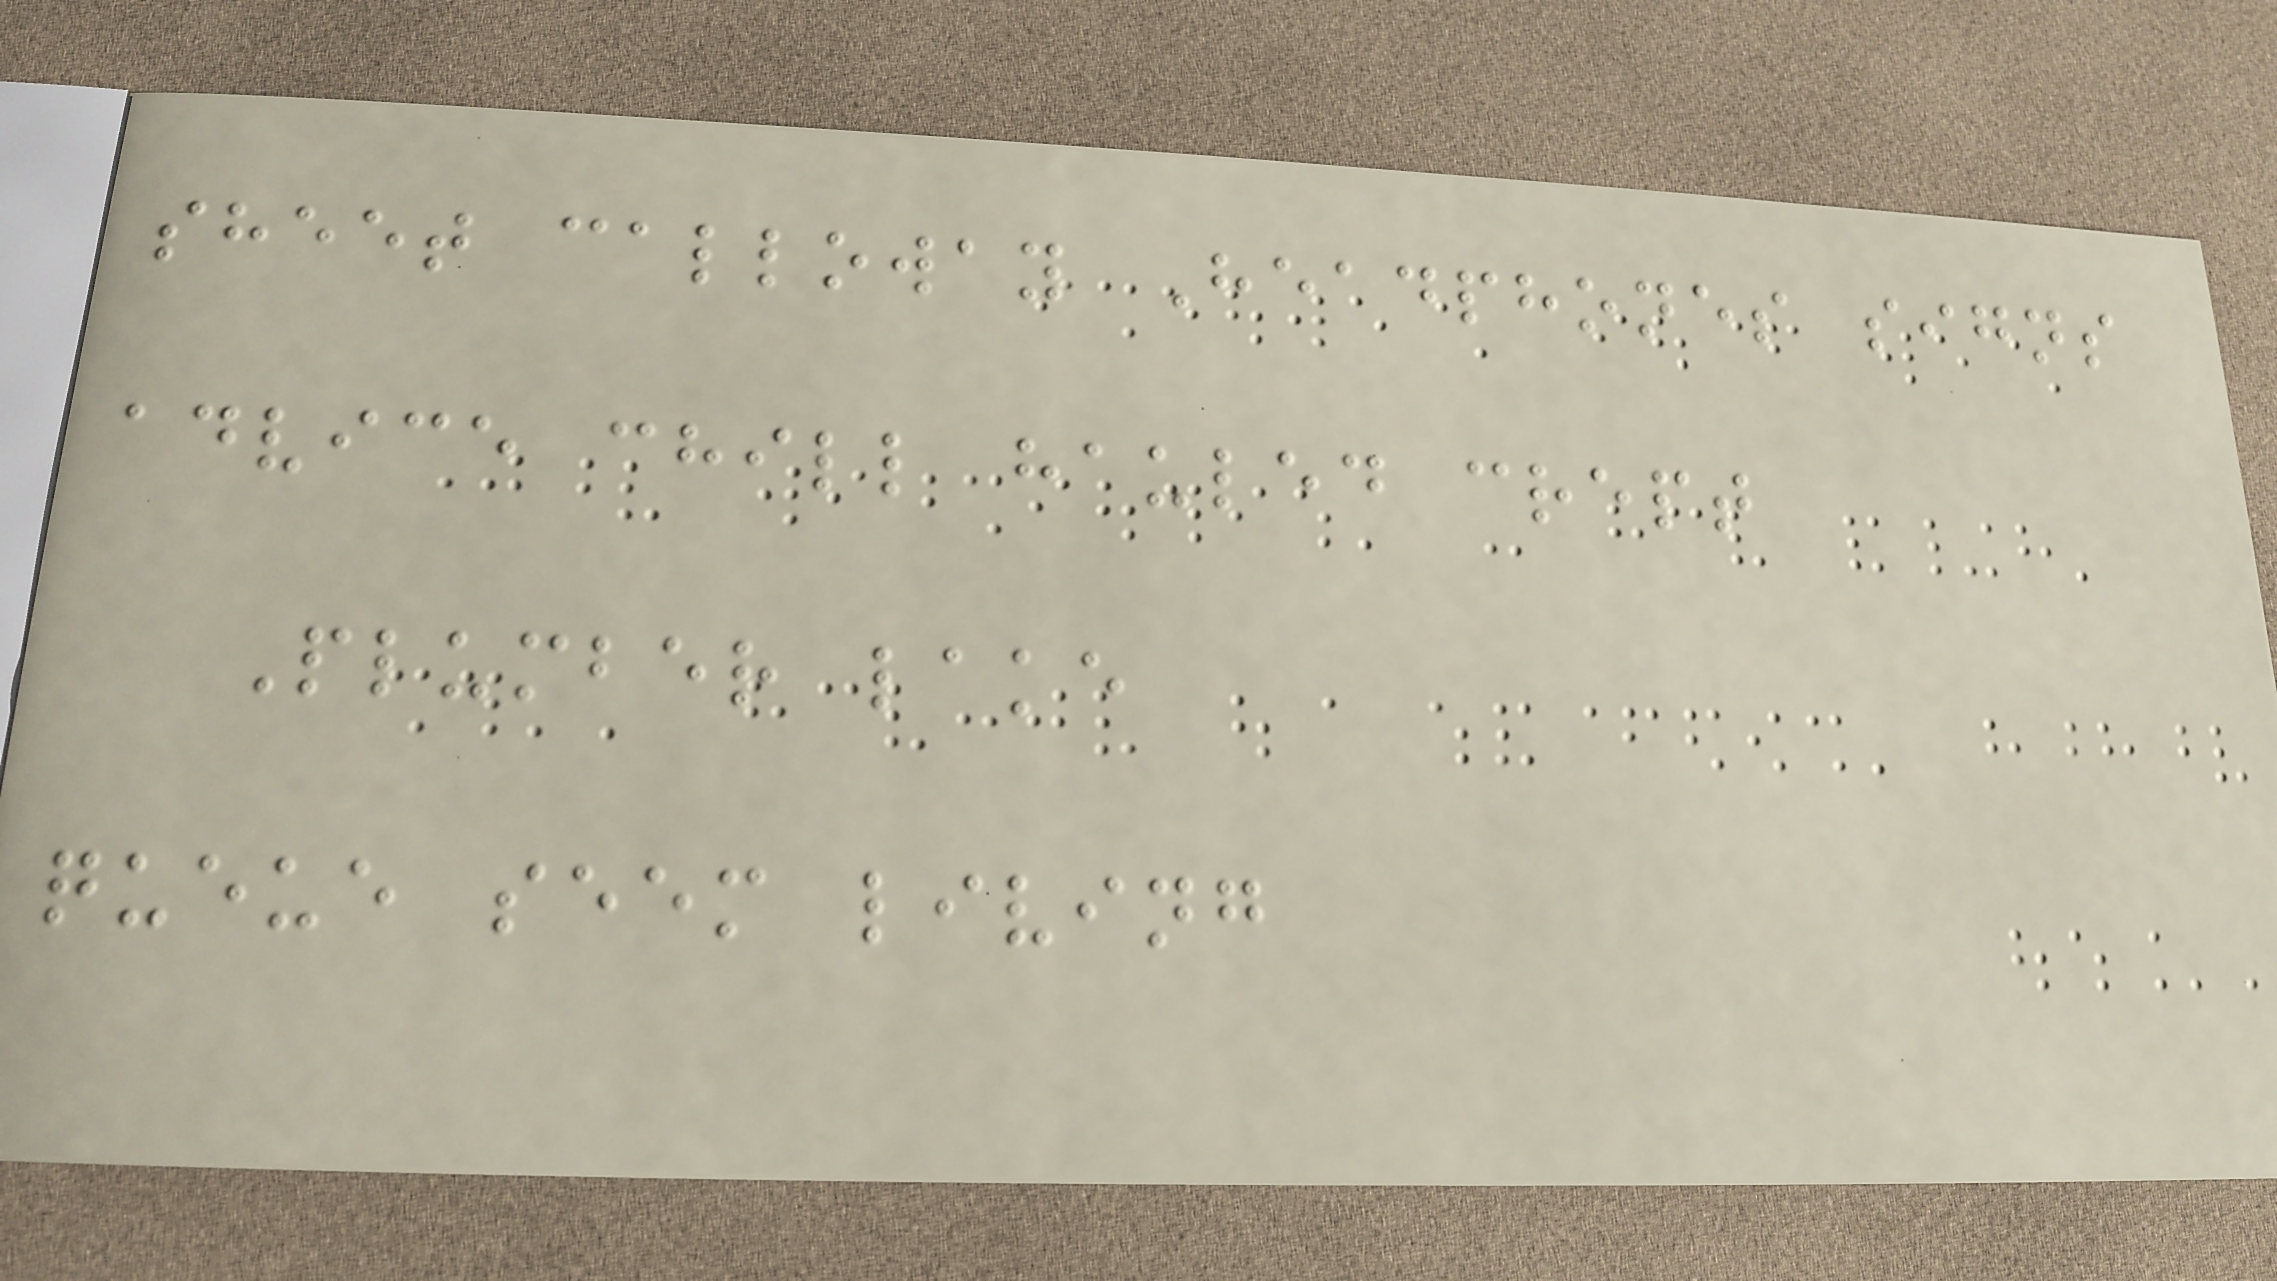sheet calloway Headphones signs
advice chill hauled crept
Plumber lake
queue seem living
